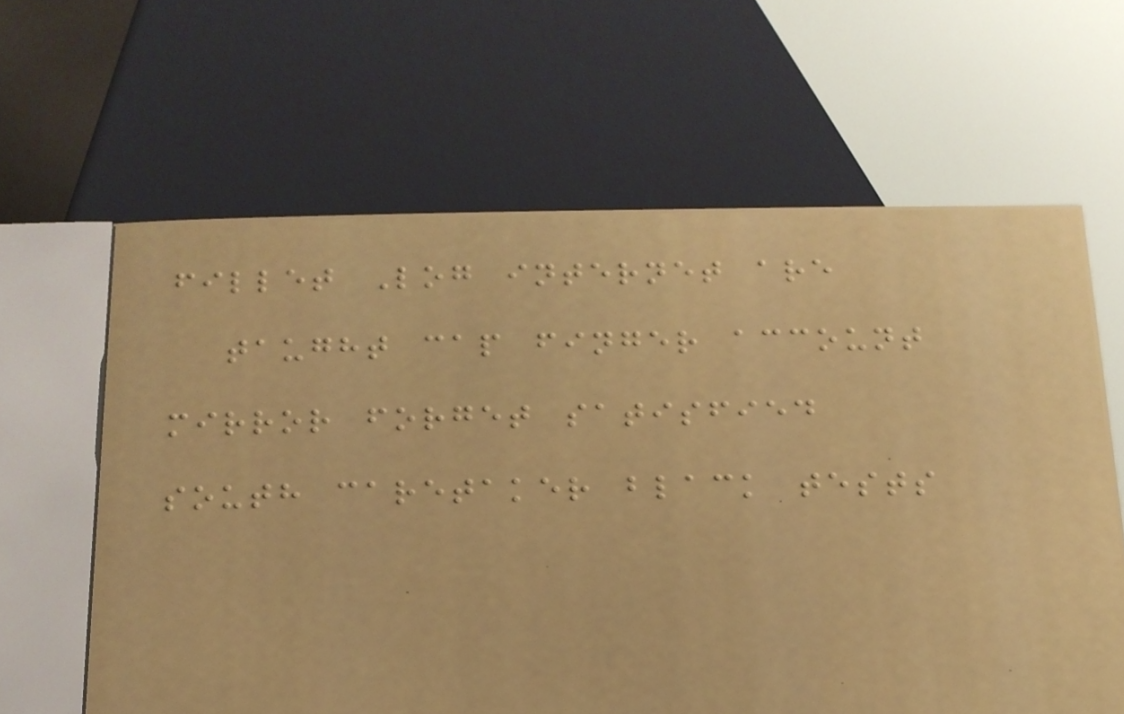fillet Log internet are
taught cap finger account
mirror forget satisfied
south caretaker black tests
